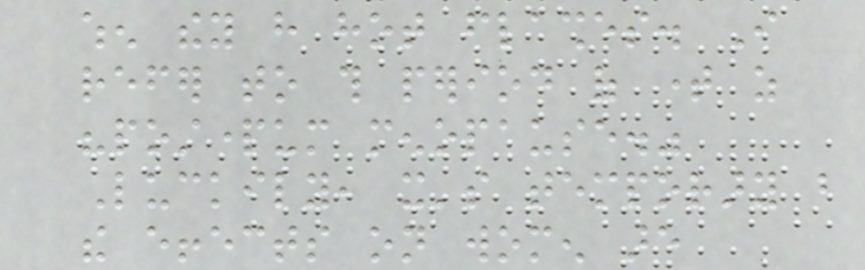when they have hot flashes. I
refer to this period of time as
"postpartum menopause."
Luckily, it's temporary but
the effects on women are
